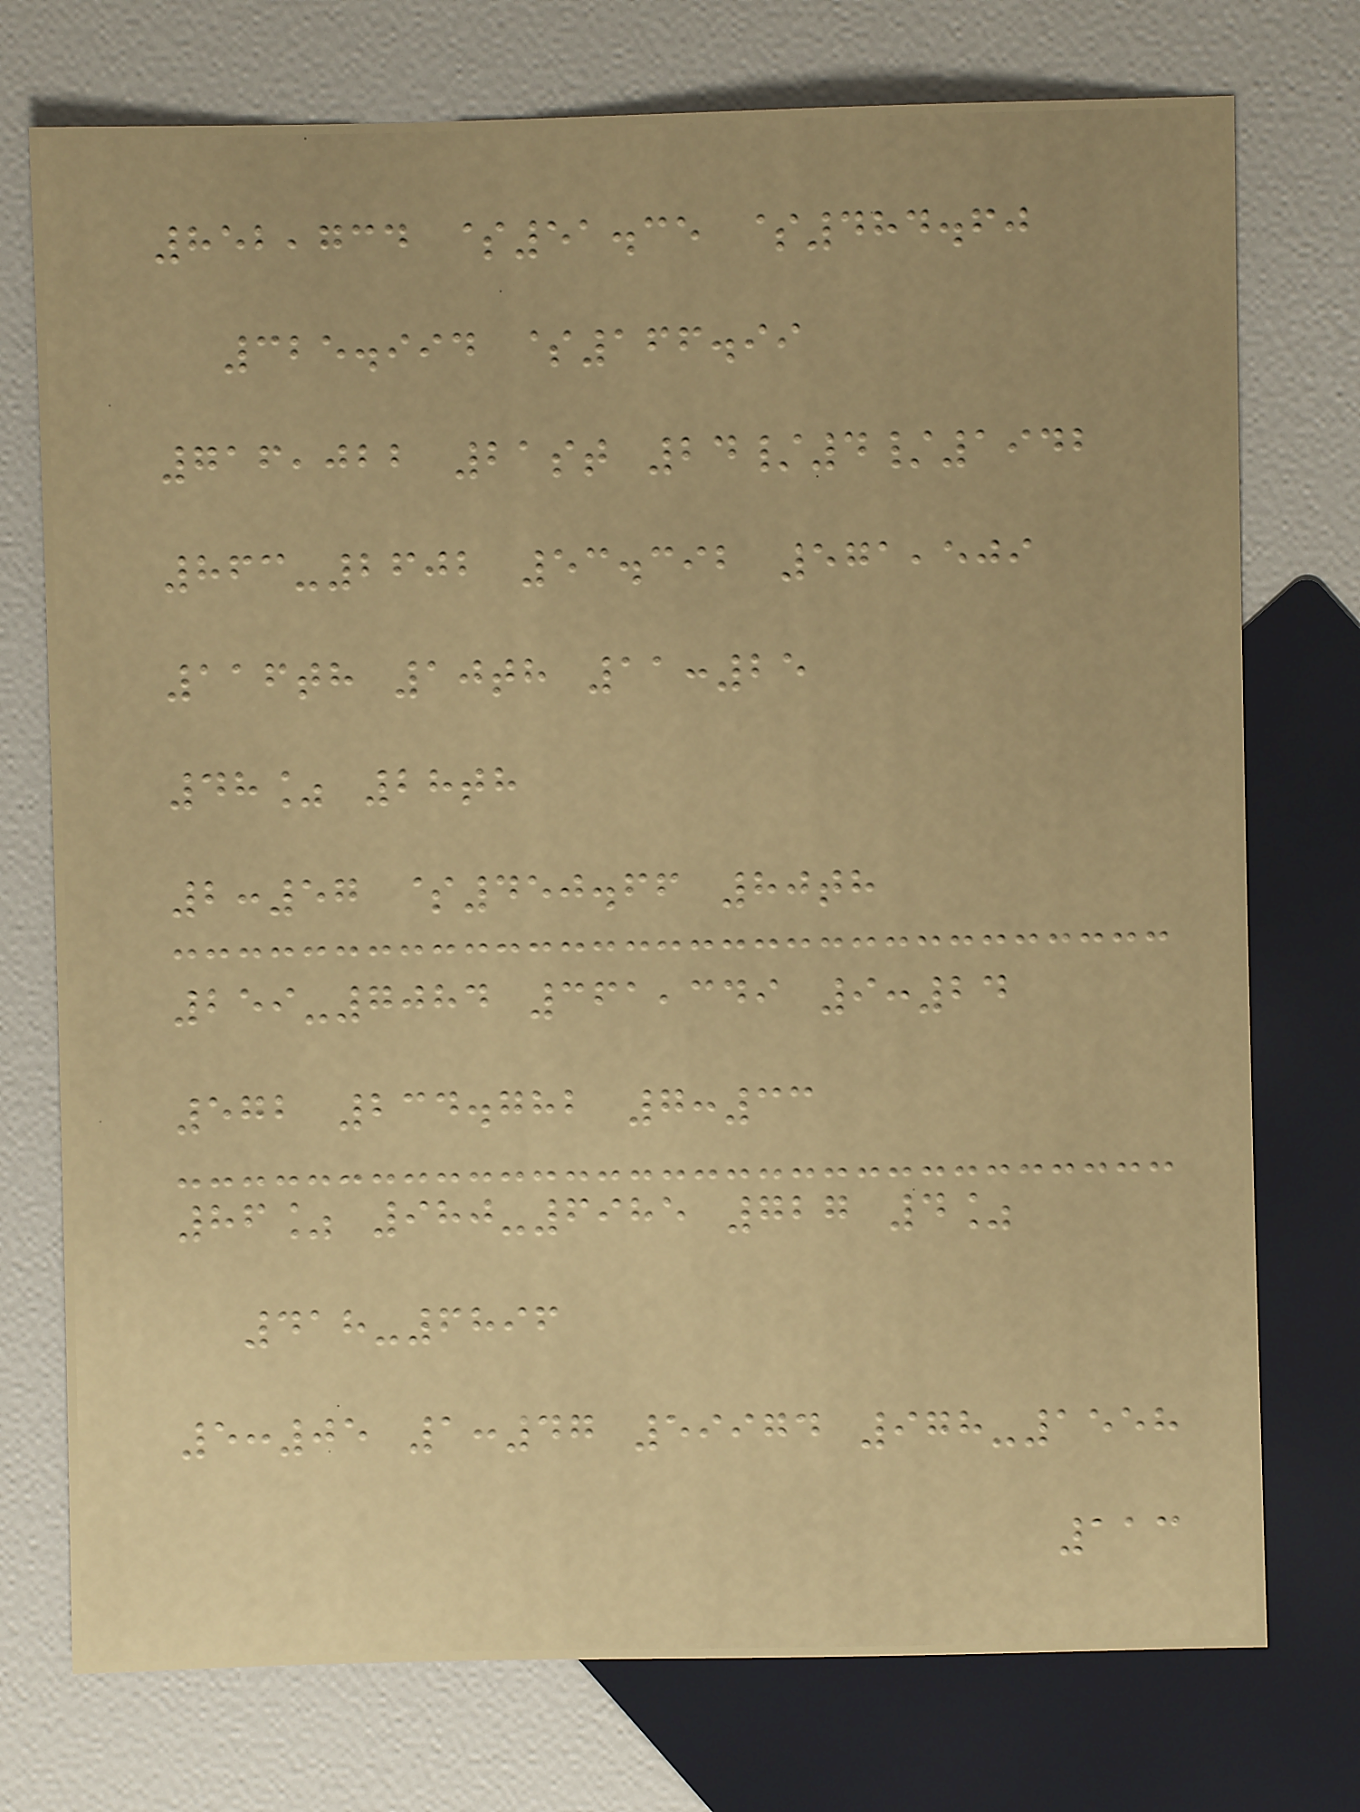852,734 $51.35 $484.60
325.994 $166.99
716,022 21st 24/4/1942
863-2602 53.392 571,509
116th 10th 11:25
48% 28th
2:57 $450.66 80th
259-7084 361,349 9:24
572 234.782 7:33
86% 980-6985 727 4%
418-6896
5:05 1:47 59974 978-1558
113
